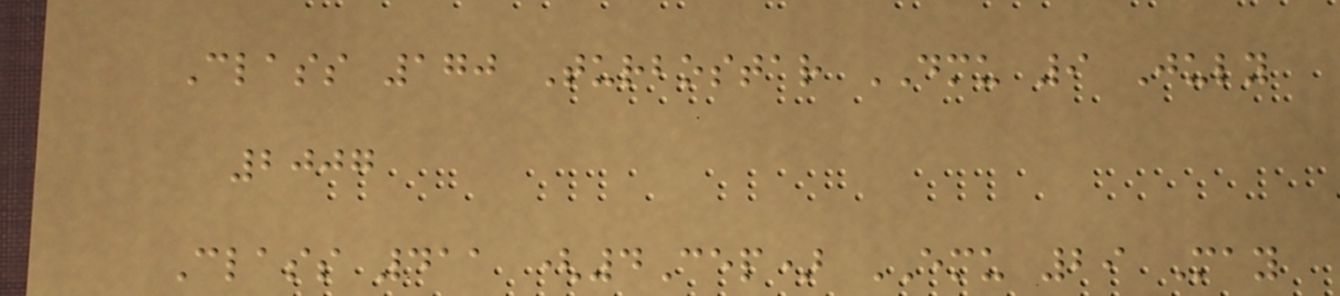Class 170 Turbostar DMU 9 July
2007
Class 411 (4Cep) EMU 29 May
